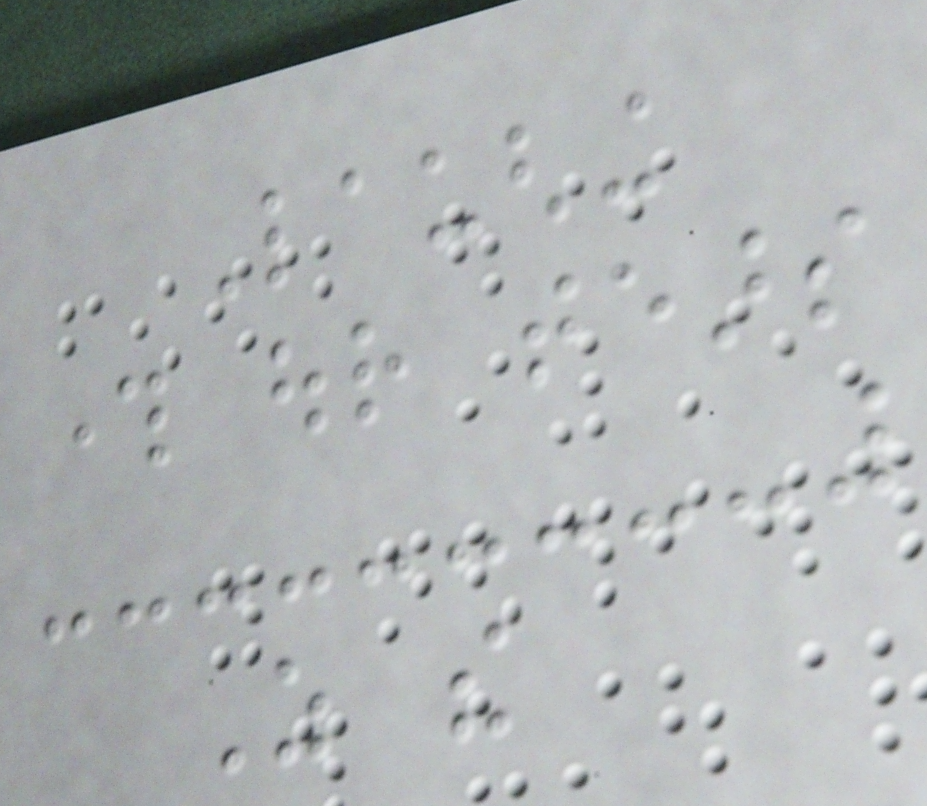Laughing
through our tears
As the
